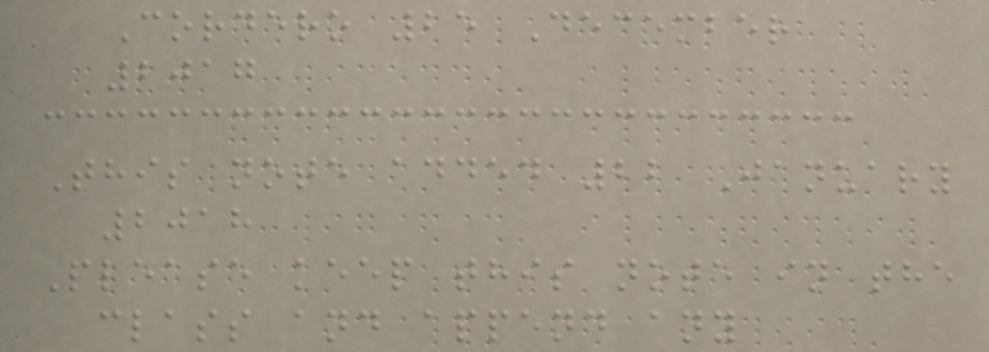Cordero 25 December
2017
This note added 22 January
2018
Please keep this note in the
class and append any
